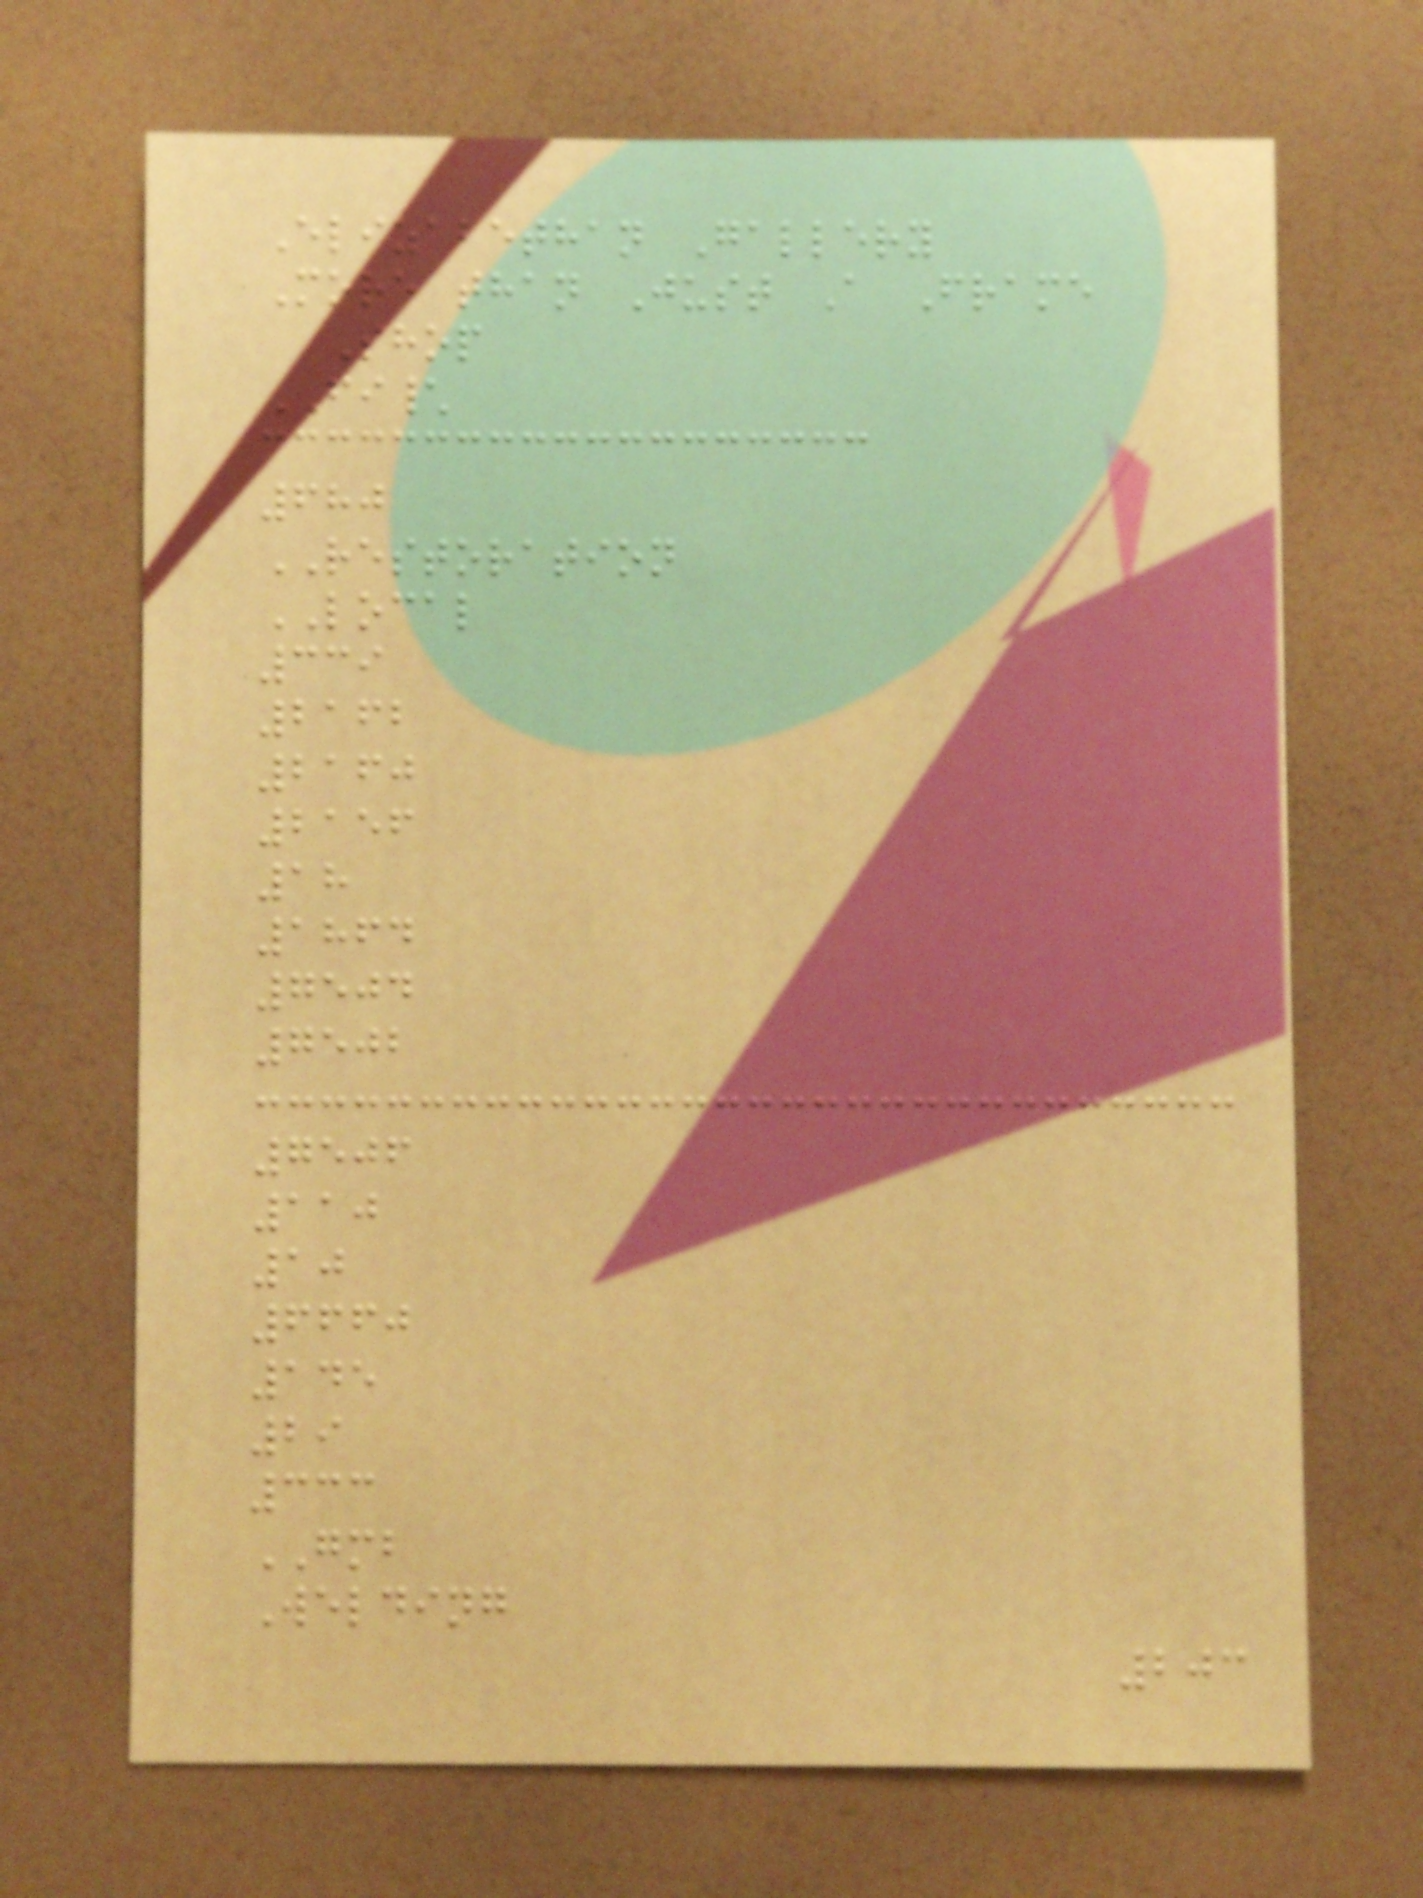Elizabethan Gallery
More than Just A Frame
Shop
FI\
680
RESTORATION
LOCAL
339
2162
2160
2156
18
1864
7504
7502
7506
110
10
6660
145
29
333
GMB
Welding
203
